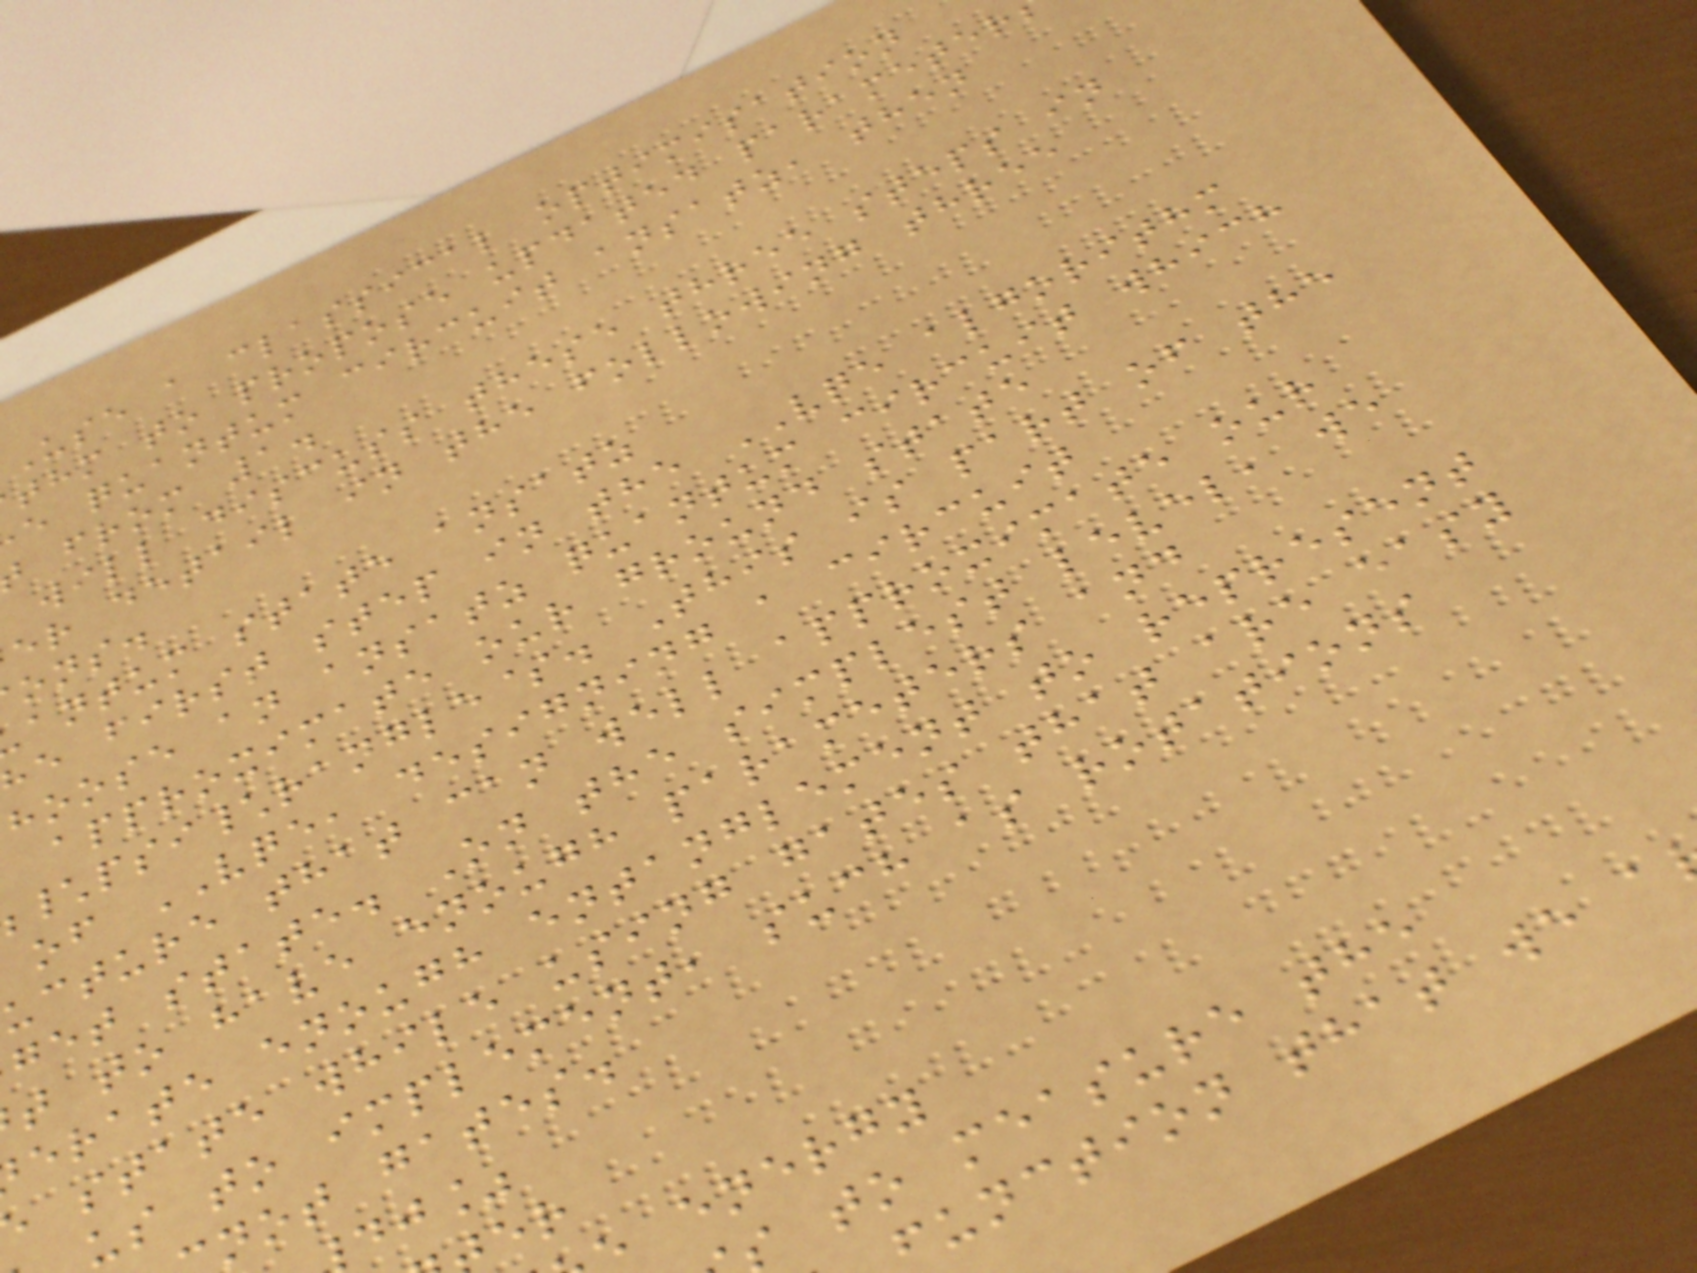Use a classical optimisation
thm to propose updated parameter
e quantum circuit ansatz, then
from 1.
will discuss these three steps in
er detail in the following three
ons.
antum state ansatz
e first step in the VQE algorithm
hoose an ansatz quantum circuit which
approximate our ground state
\psi\rangle$. This is part of the
of VQE, designing a circuit
ucture that can well approximate our
get state. On the simplest level, we
t to have enough parameters and
erate enough entanglement to represent
state while using gates that are easy
us to implement, such as rotations
not gates.
dj%
energy
to measure the
function that we a
